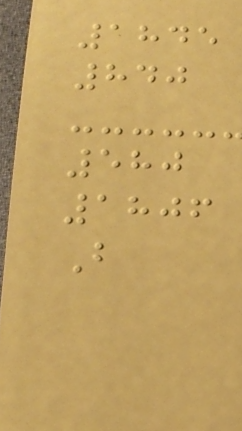1845
840
580
1806
B
